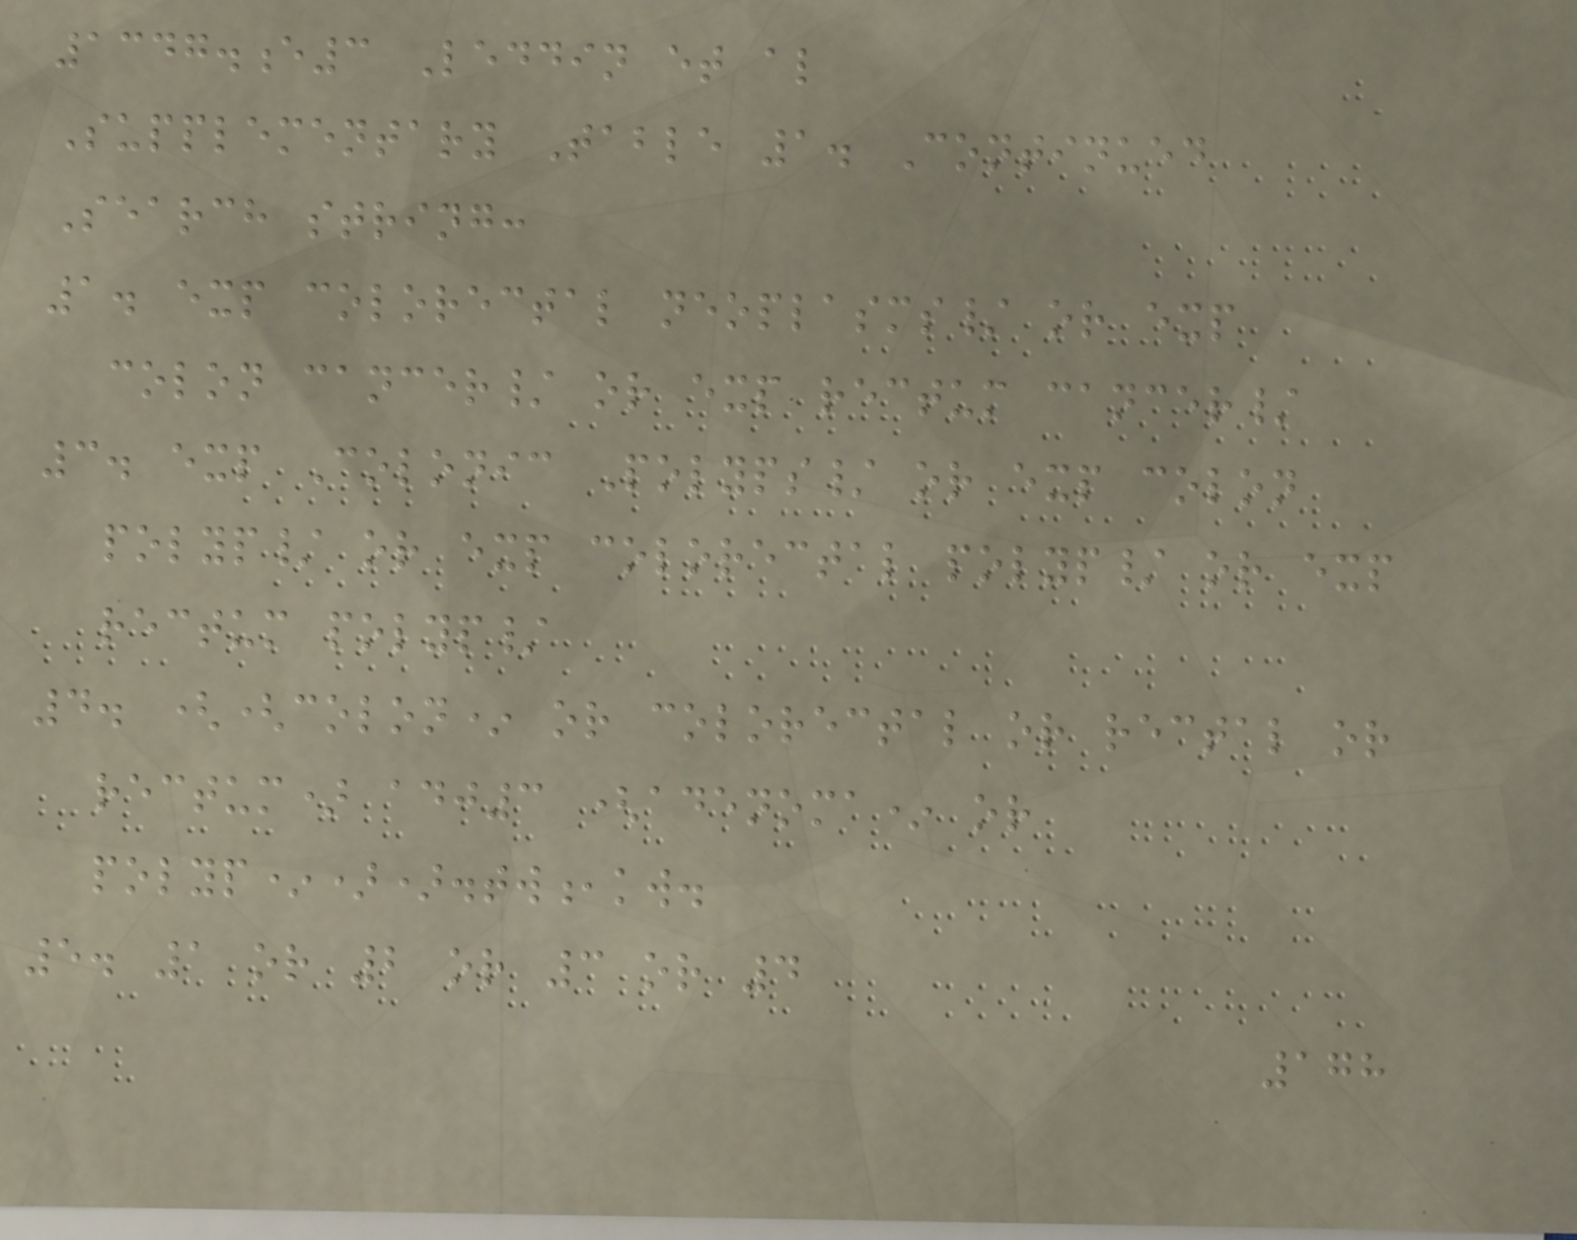1347.e3 Leddin et al
Supplementary Table 1. Continued
Search string:
1. exp colorectal neoplasms/ or exp
colon cancer/ or exp rectum cancer/
3. exp Colonic Polyps/ or exp colon
polyp/ or exp colorectal polyp/ or exp
rectum polyp/
4. ((colon* or colorectal or rectal or
rectum) adj3 (adenoma* or
polyp*)).tw,kw.
5. 1 or 2 or 3 or 4
178
